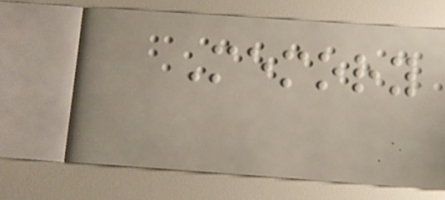Memory
